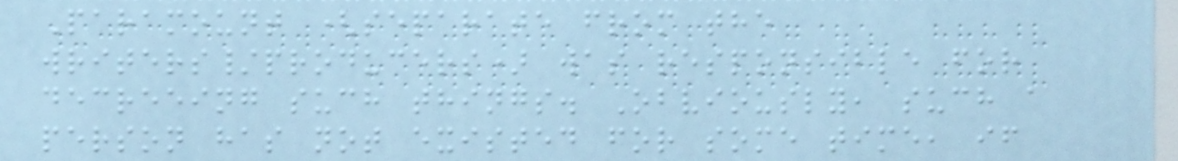Paramount (separate from the
writers/producers) was responsible for
decreeing such things. Obviously, such a
person has not existed for some time, if
